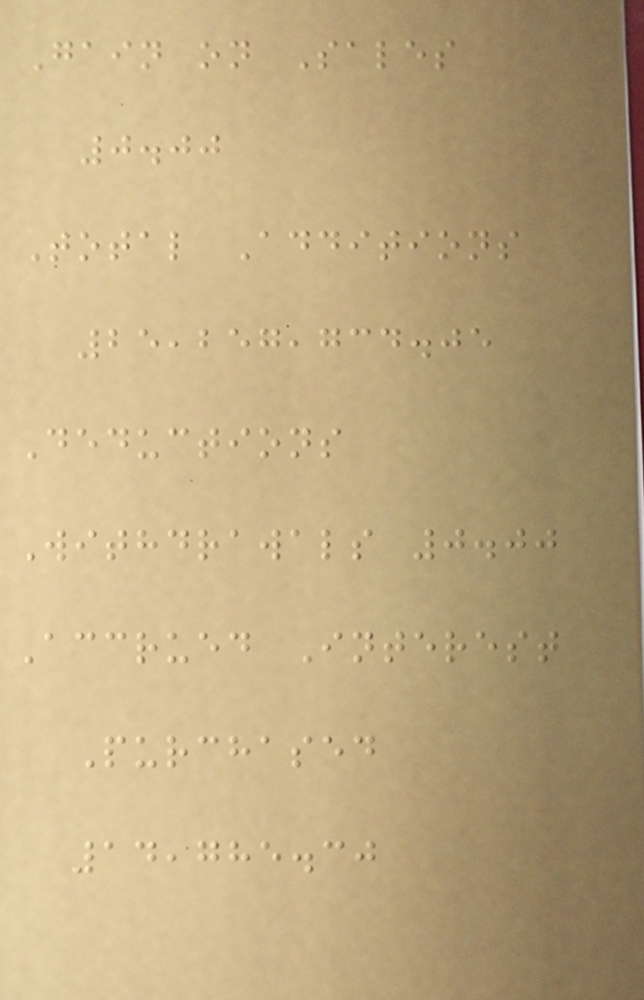Gain on Sales
0.00
Total Additions
25,257,734.05
Deductions
Withdrawals 0.00
Accrued Interest
Purchased
14,785.30
